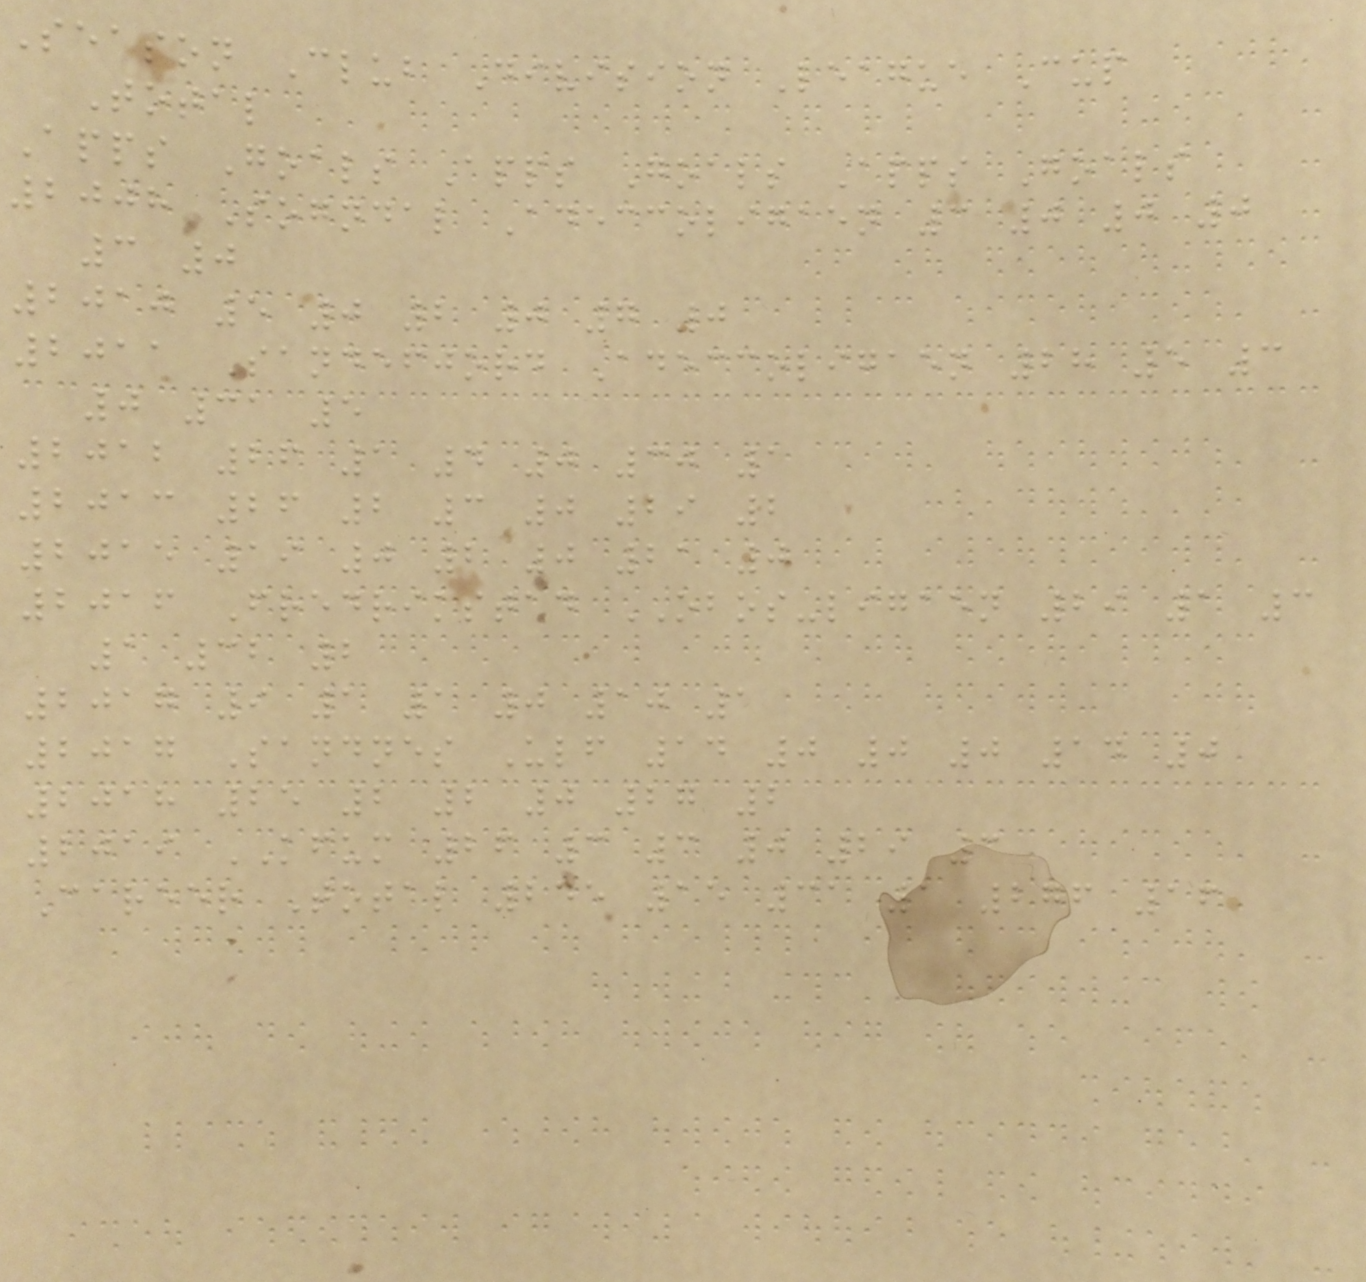Season Club Division League Cup
Total
Apps Goals Apps Goals Apps Goals
2008 Sogndal Adeccoligaen 3 0 0 0
3 0
2010 5 0 2 0 7 0
2011 Sandefjord Adeccoligaen 28 5 3
0 31 5
2012 26 1 4 0 30 1
2013 26 2 3 0 29 2
2015 19 0 2 0 21 0
2016 Fredrikstad OBOS-ligaen 29 1 3
1 32 2
2017 9 1 1 0 10 1
2017 Sandnes Ulf 14 0 0 0 14 0
2018 25 2 2 0 27 2
2019 KFUM 26 3 3 0 29 3
Career Total 245 15 31 1 276 16
